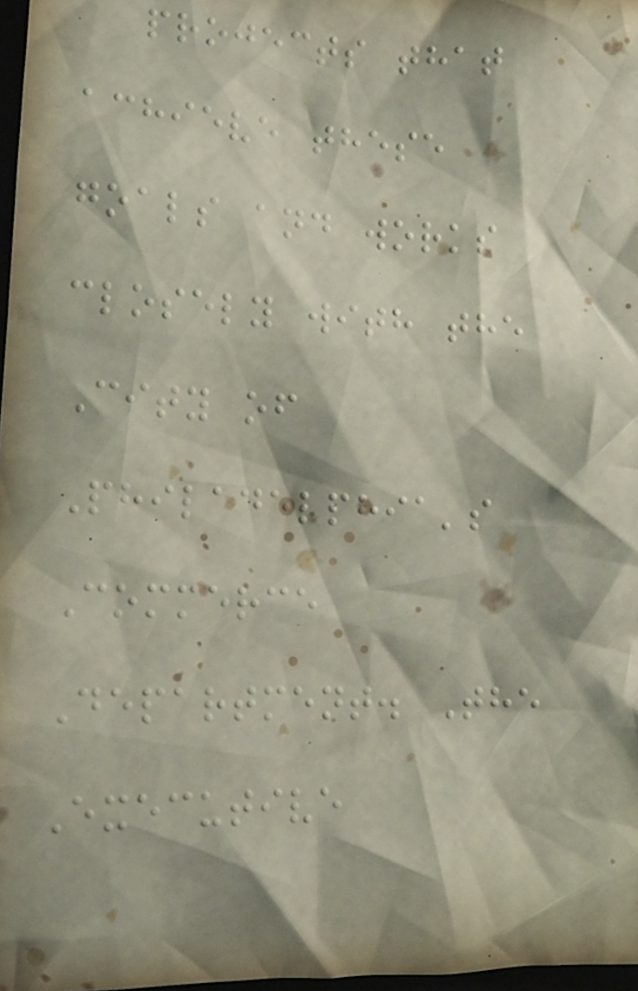projects that
achieve these
goals and works
closely with the
City of
Philadelphia's
Commerce
Department. The
Executive
